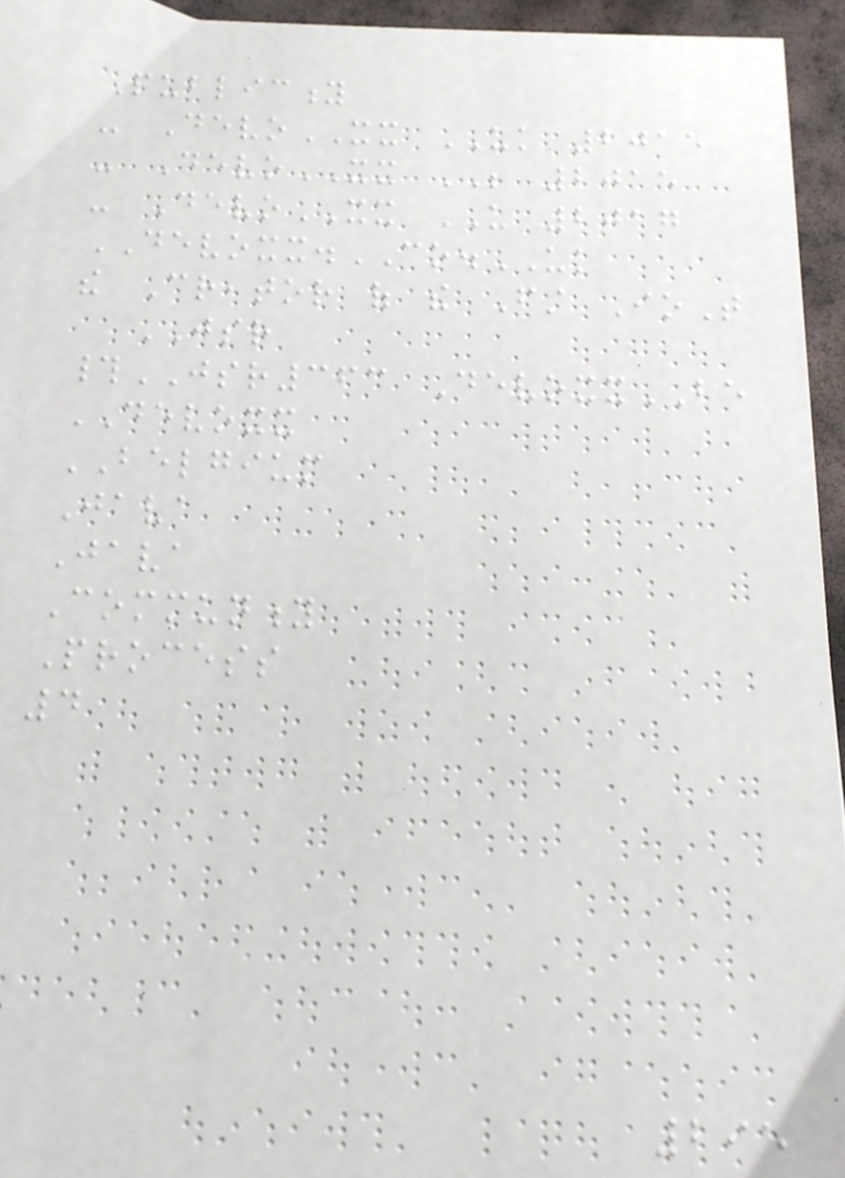Publicity
- DevoXX UK 2015
- DevoXX BE 2015
- DevoXX US 2017
DEVOXX.CO.UK
the Creator of the First IoT
JSR
#JSR363 DevoxxBE
DEVOXX
BELGIUM
Java
Java
Community
Process
4
295
